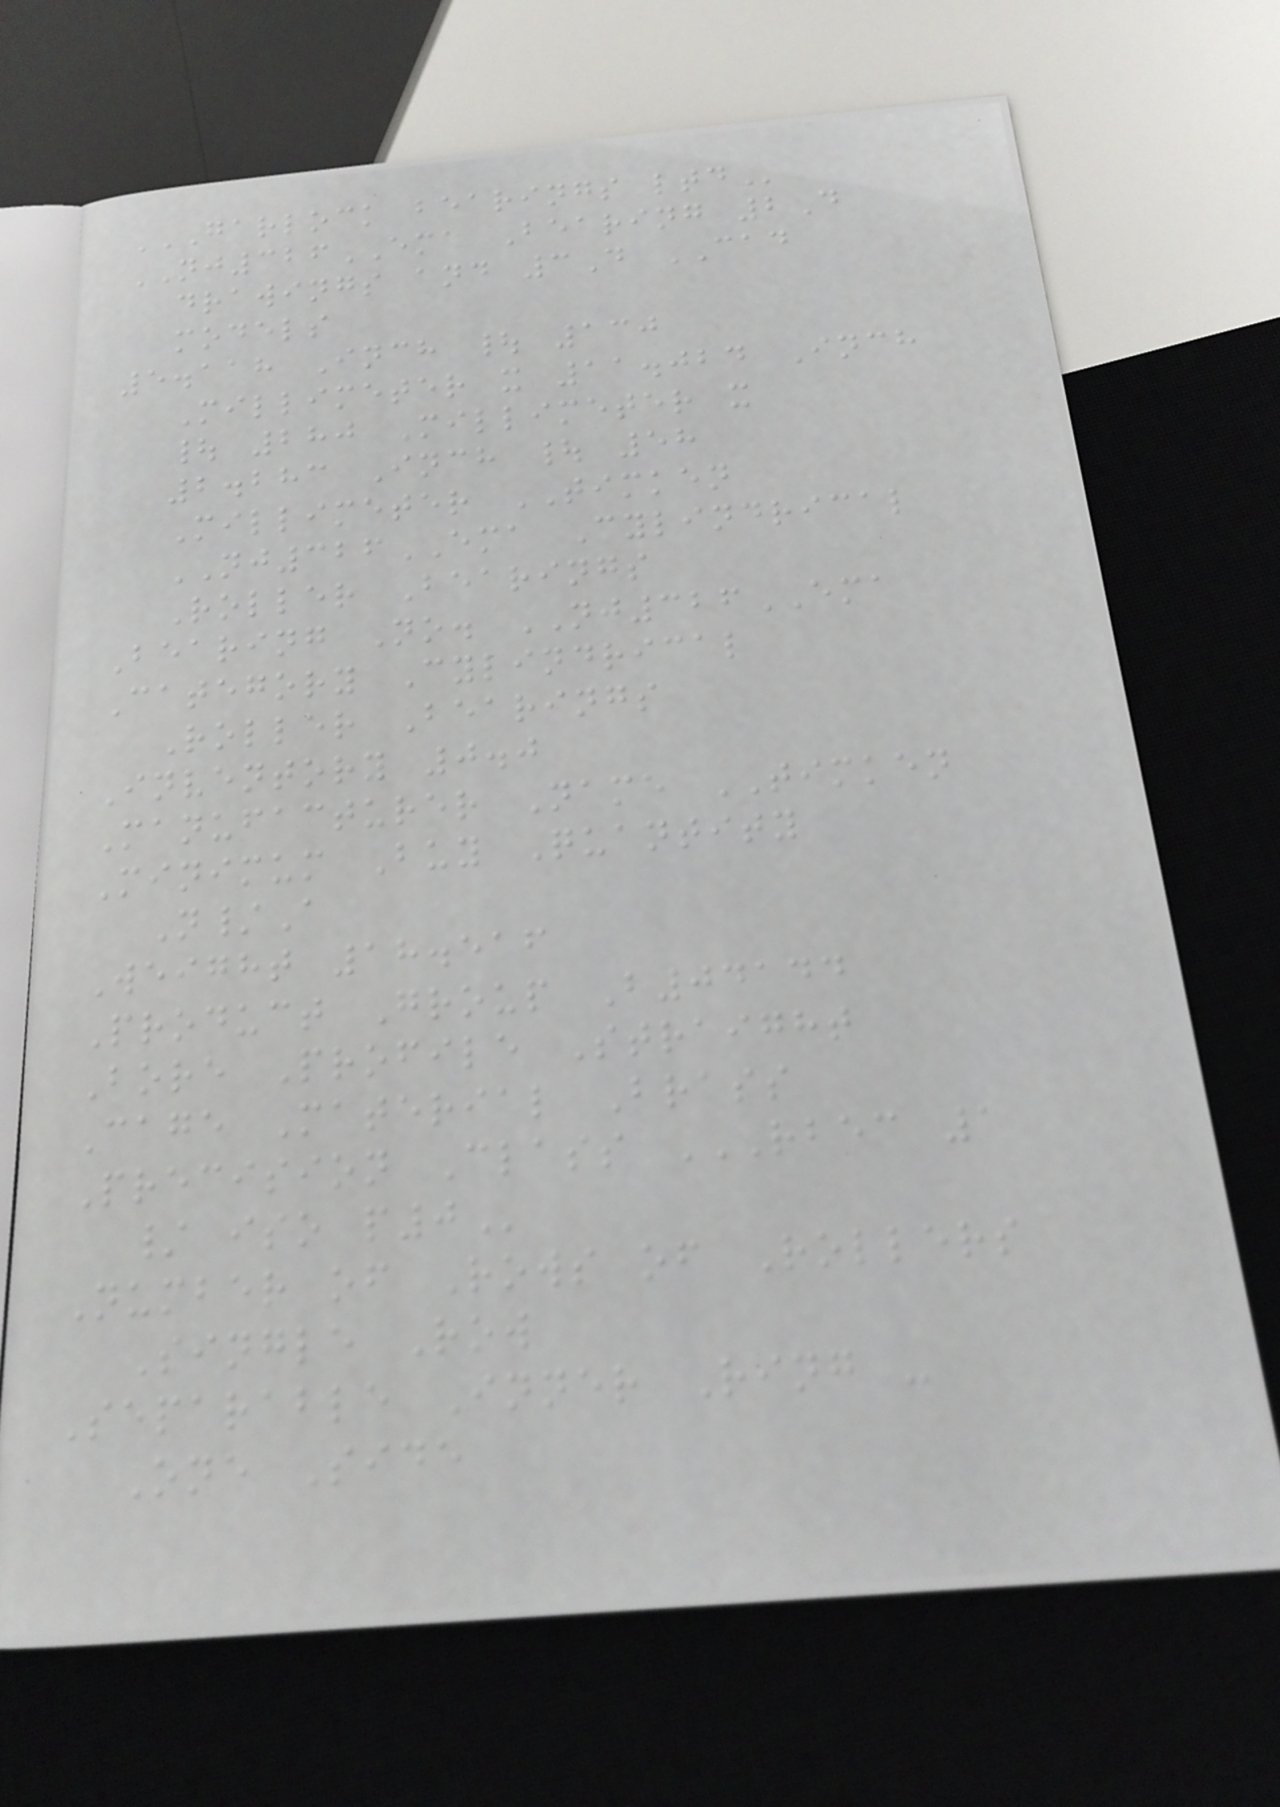GARLOCK BEARINGS LTD
NJ326EMA Bearing 2D
drawings and 3D CAD
models
5.118 Inch | 130
Millimeter x 11.024 Inch
| 280 Millimeter x
2.283 Inch | 58
Millimeter TIMKEN
NJ326EMA Cylindrical
Roller Bearings
Bearing No. NJ326EMA
Category Cylindrical
Roller Bearings
Inventory 0.0
Manufacturer Name TIMKEN
Minimum Buy Quantity
N/A
Weight 18.516
Product Group B04144
Bore Profile Straight
Cage Material Brass
Precision Class RBEC 1
/ ISO P0
Number of Rows of Rollers
Single Row
Separable Inner Ring -
One Side
